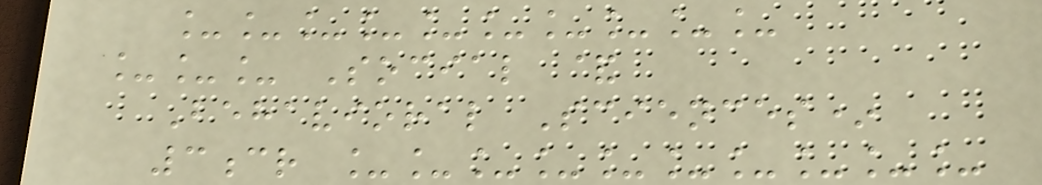__________
___ Social &
Behavioral Sciences*
3cr __________
